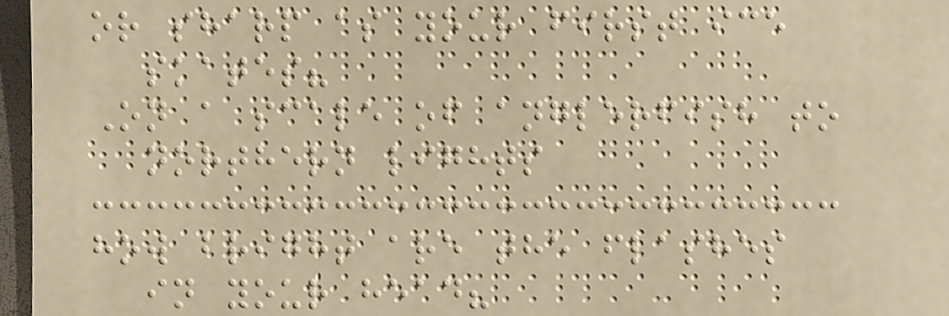or sharp as your first ice
skates?
On a scale of anglerfish to
northern lights
how bright are the flashes
in your head?
